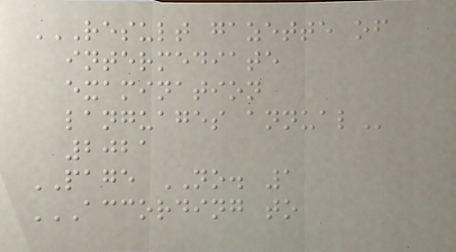RESULT GAZETTE OF
INTERMEDIATE
EXAMINATION
LANGUAGES ANNUAL
2021
PAGE NO. 1
ACCORDING TO
